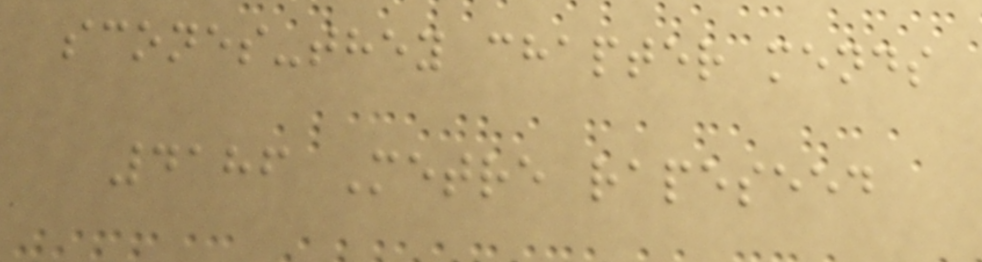scones-they chapter mends
4186 Metre rapeseed
